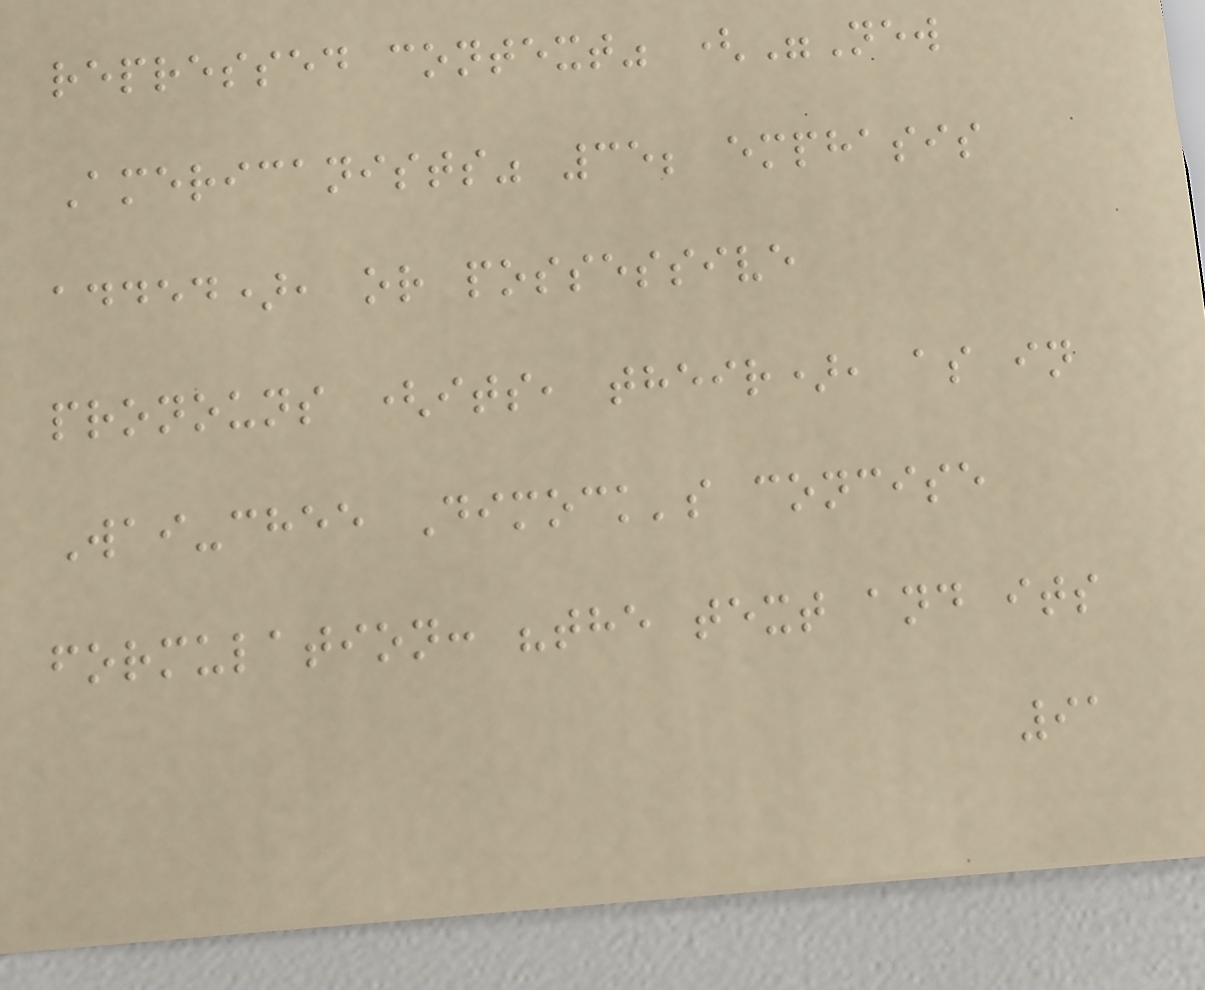repressed context" ("New
Americanists" 35; emphasis
added), or possessive
pronouns (its, their), as in
Wai-chee Dimock's concise
formulation: "the text and its
91
